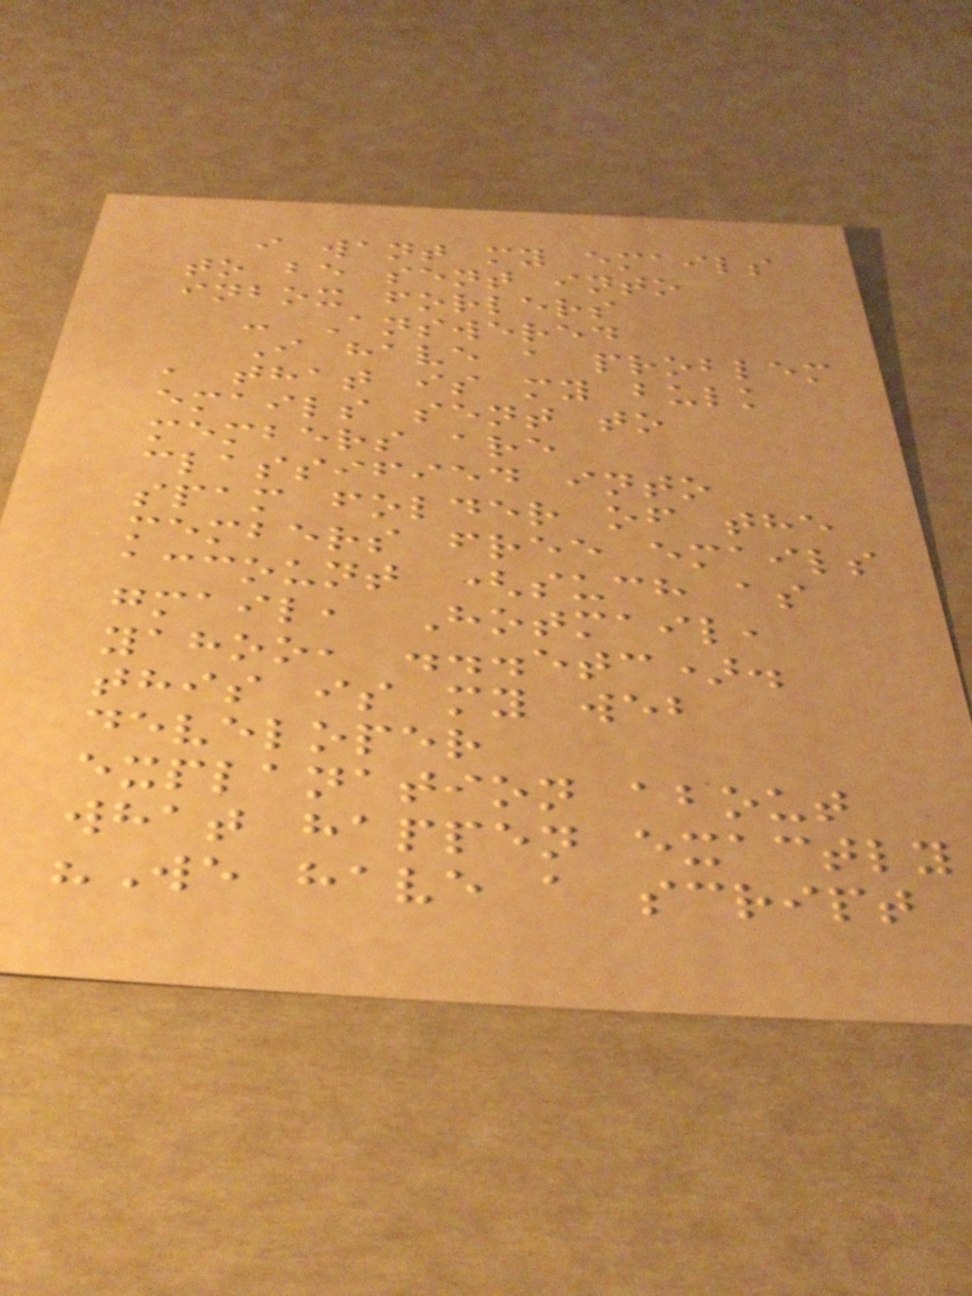i want my emails
to be sent into
inbox forlers
- Answered
I have a problem
, that is my bulk
emails sent to
members are
classified into
spam folder of the
members free emails
account (such as
gmail, Hotmail,
yahoo, ...etc).
this is my web
developer
explanation about
what happen exactly
"We have a script
